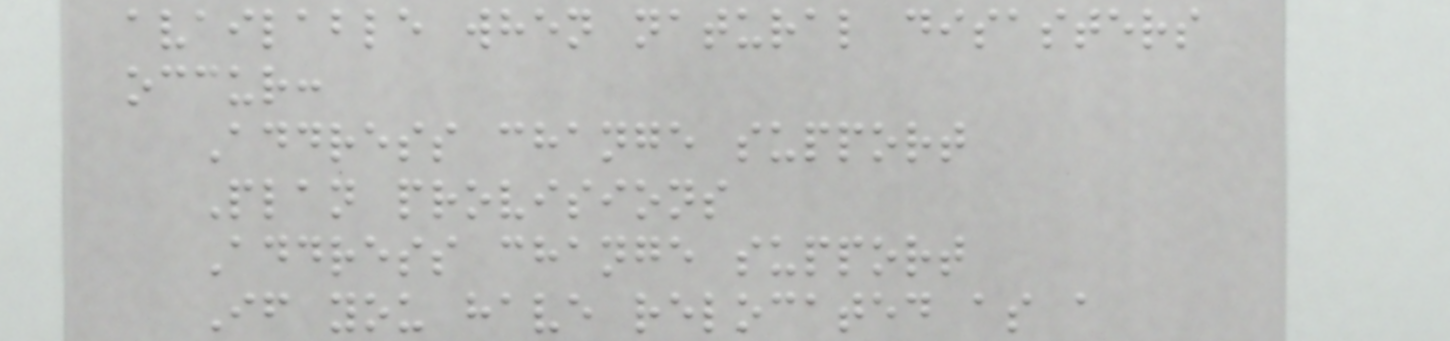available when natural disasters
occur:
Address change support
Plan provisions
Address change support
If you have relocated as a
